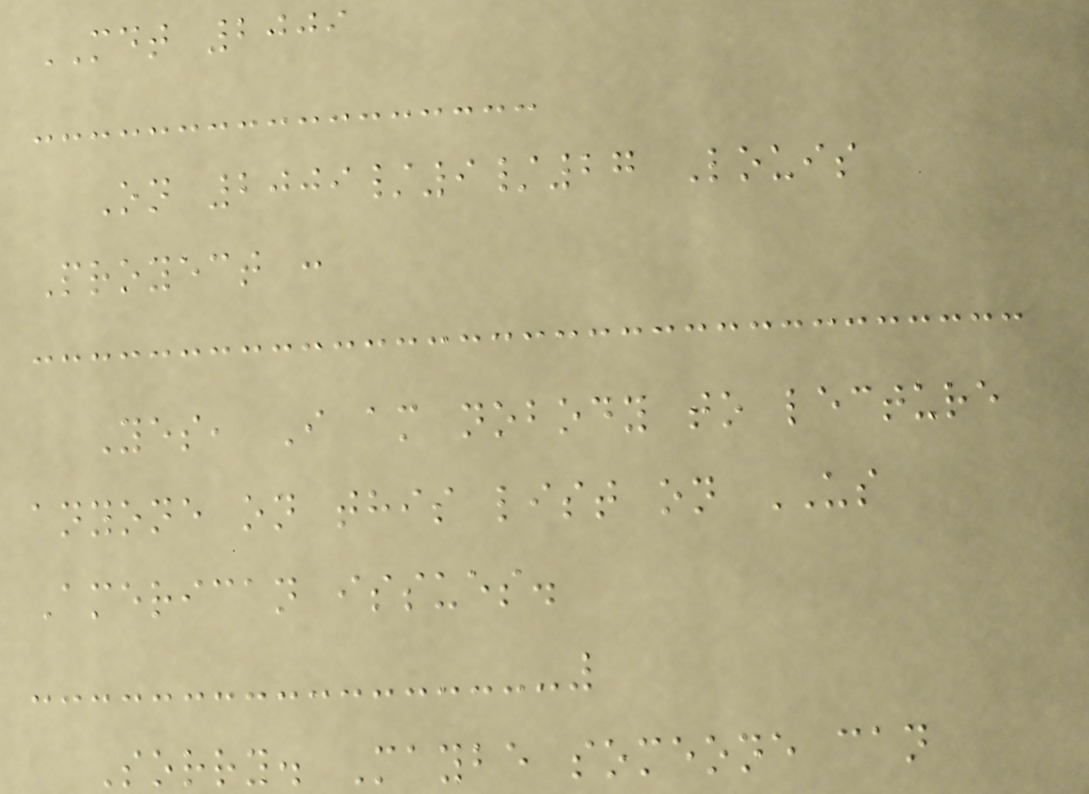MDT 2009
On 2009/9/27 Louis
Proyect :
Yes, I am nobody to lecture
anyone on this list on US
American issues.
Sorry. Maybe someone can
